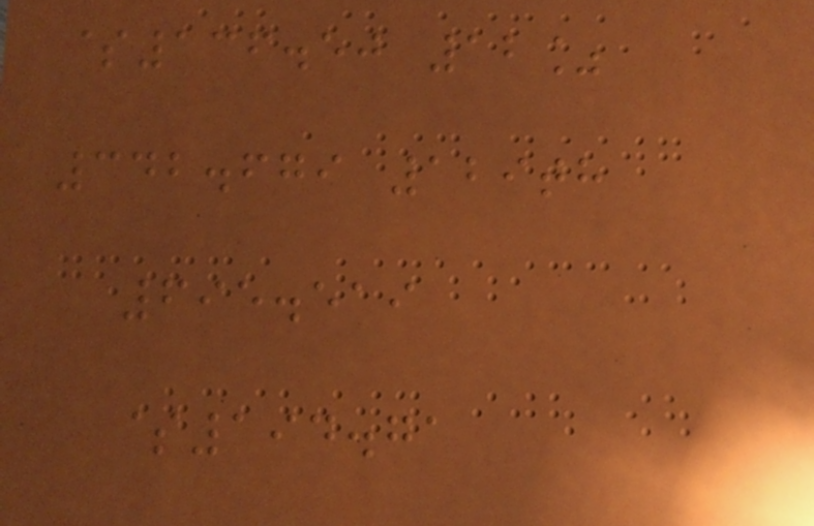$136.50 12%
342.679 129th
695.519
$194.71
